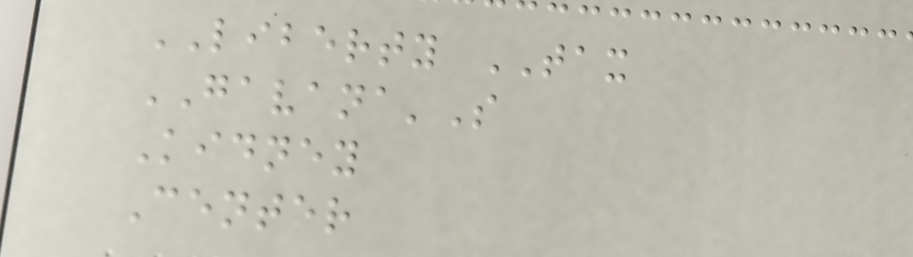LIBERTY TAX
GAVANA'S
Kidney
Center
